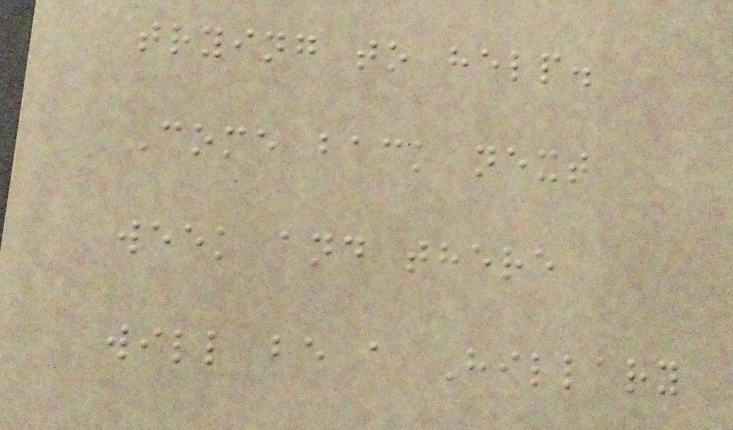trying to help.
Come back next
week and there
will be a Hillary
